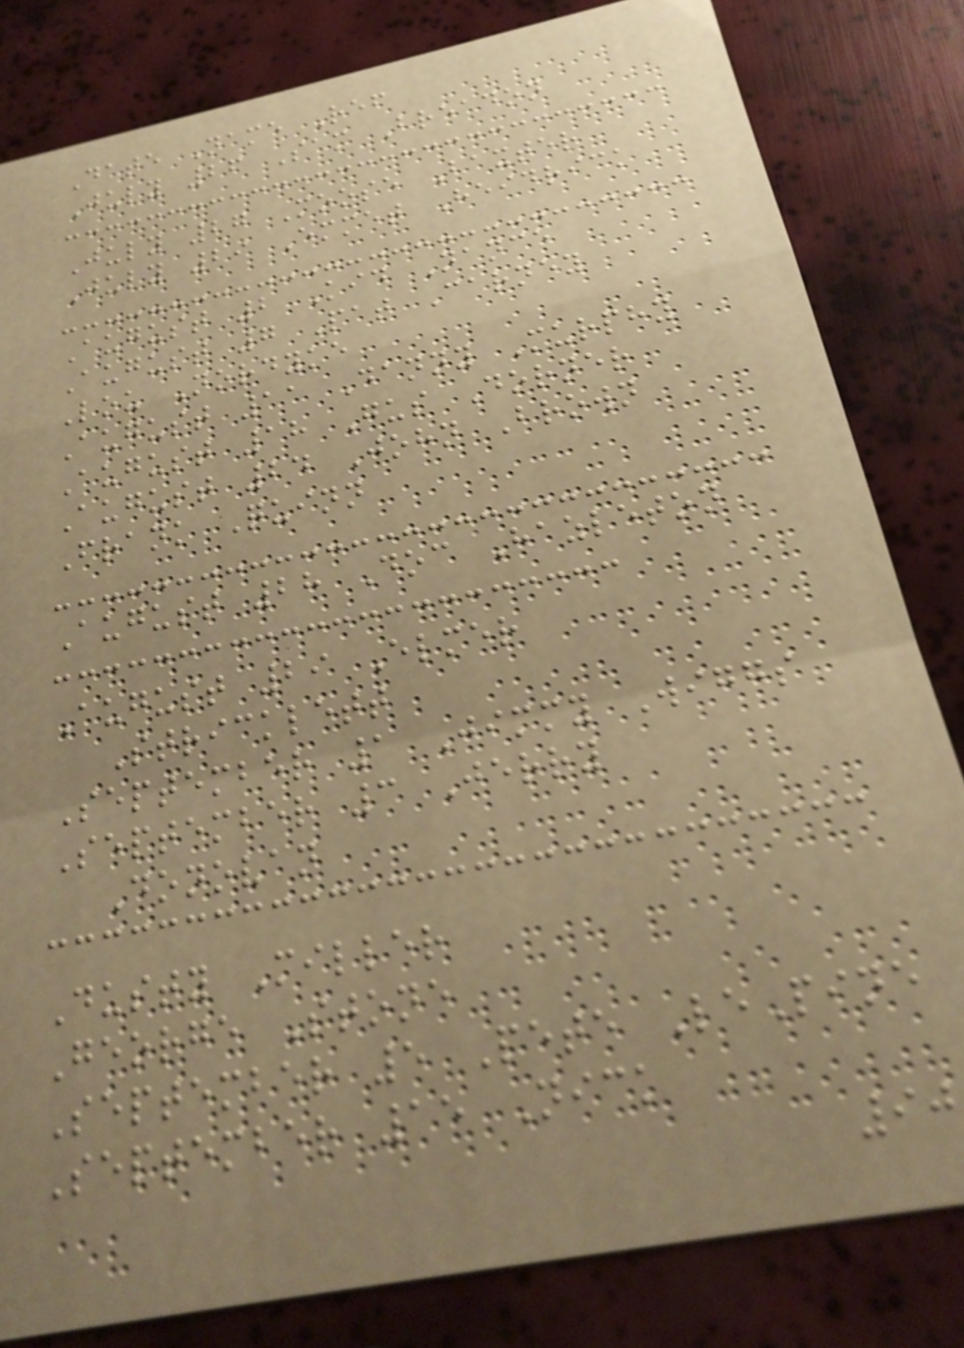Date Name Ref
July 26 Sam Breadon
July 27 Moose Baxter
July 29 Emmet Heidrick
August 2 Kid Nance
August 7 Pat Carney
Lou Nordyke
August 11 Danny Murphy
August 18 Gus Dorner
August 24 John Brown
Frank Quinn
August 28 Doc Hazleton
August 29 Elmer
Stricklett
September 1 Jimmy Wiggs
September 3 Jerry
Donovan
Dusty Miller
George Stone
September 5 Pete LePine
September 15 Nick
90
